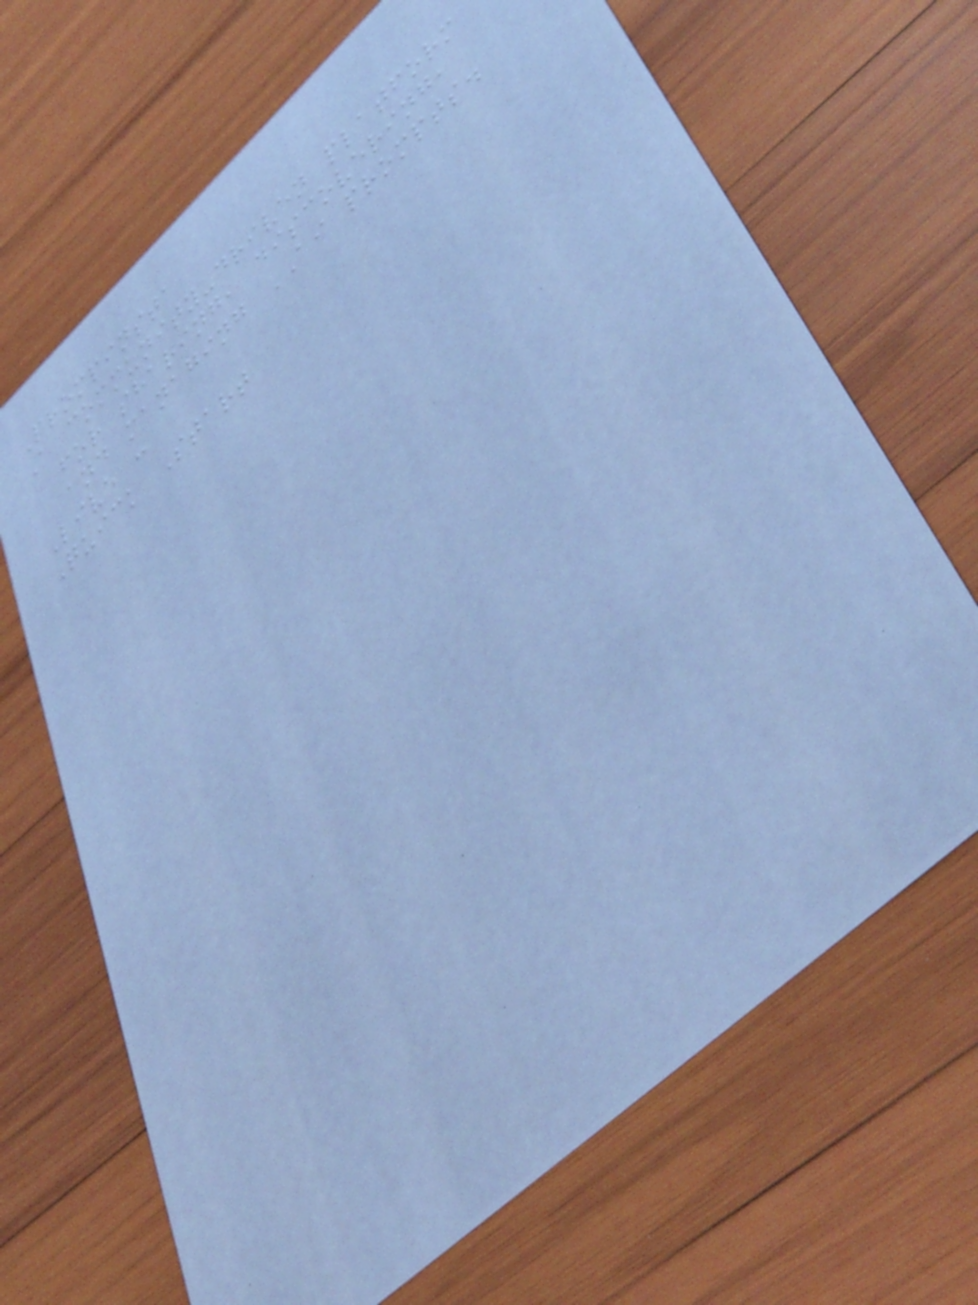Prompinsta
A community-driven platform
for sharing, discovering,
and managing AI prompts.
Live :
Quick Start
